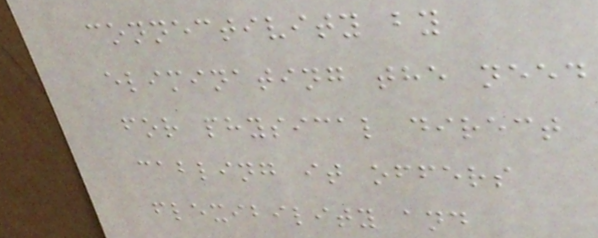connectivity by
eliminating the need
for physical direct
cabling it offers
flexibility and
